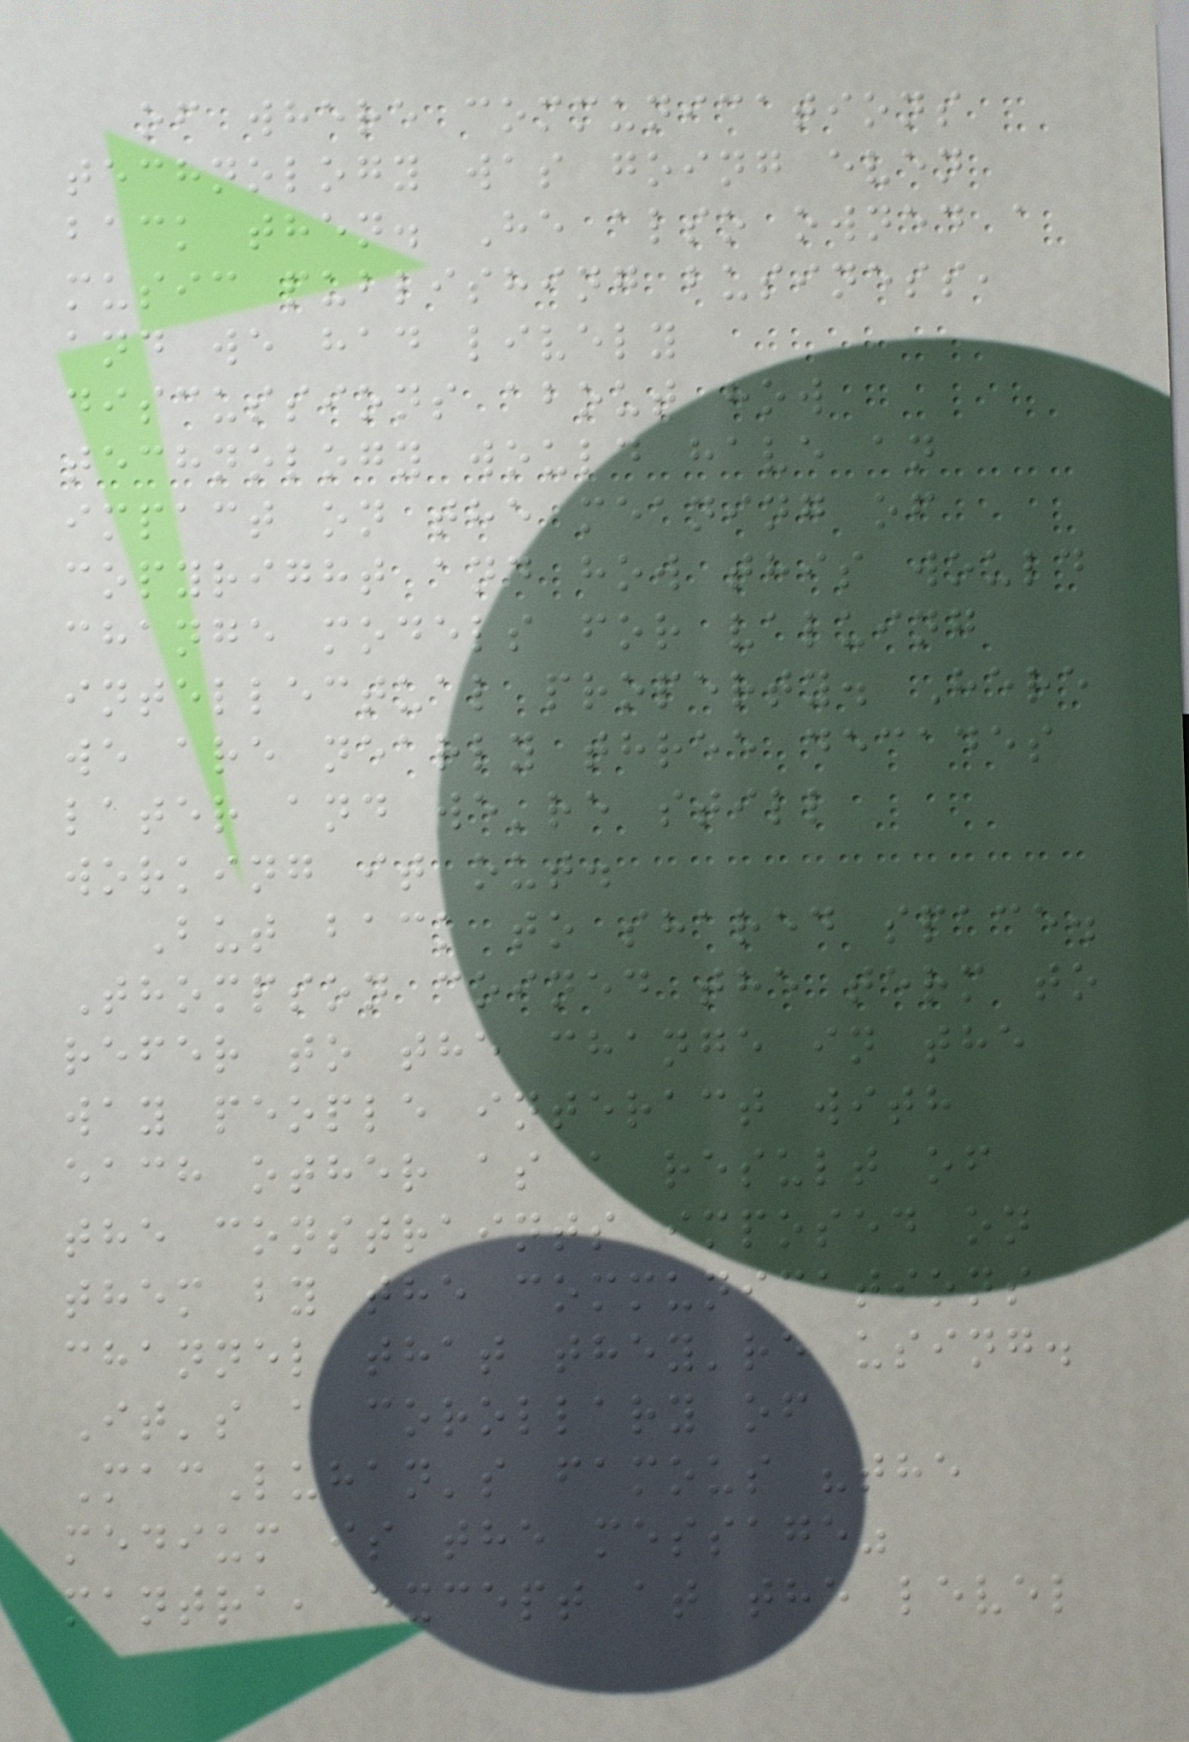of where communications
technology was going even
back then. He also owned a
music publishing business,
and we had lively
discussions about how
technology would have an
impact on the meaning of
copyright and how this would
change models for valuing
intellectual property. Here
we are nearly three decades
later and we're still
working it out.
But back to shared space.
Thompson coined the term to
refer to the change in the
way people interact with
each other as a result of
the constraints imposed on
them by the communications
channel that they're using.
It's a corollary of
MacLuhan's famous "the
medium is the message"
mantra, except at the level
